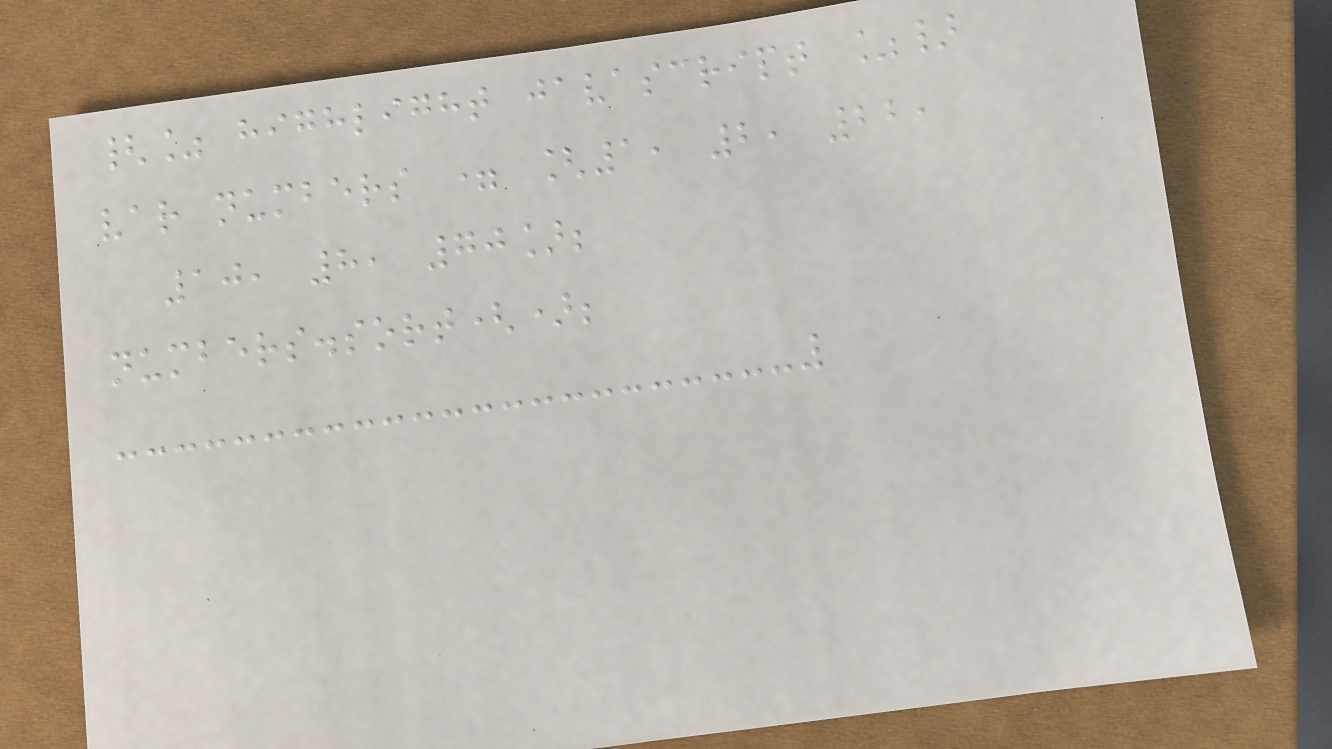{% highlight javascript %}
var numbers = [1, 2, 22,
10, 8, 70];
numbers.sort();
